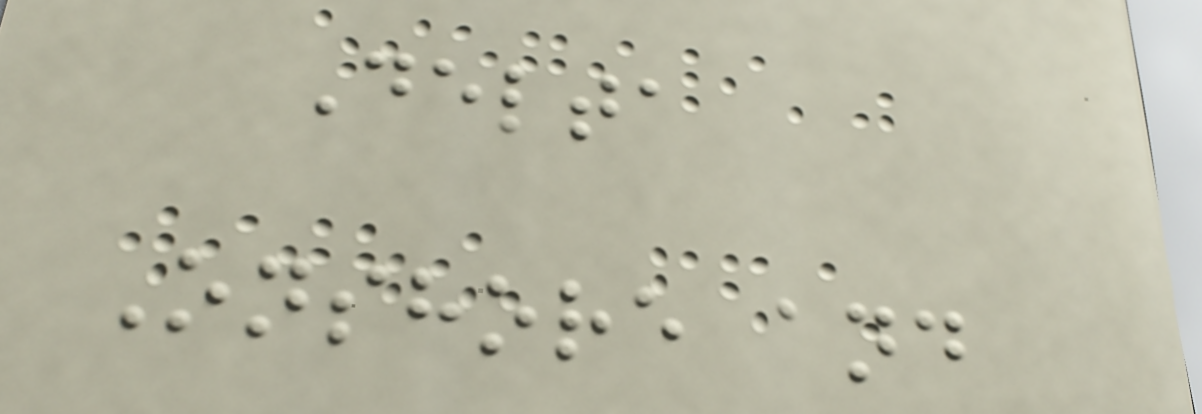Delta
Onshore and
